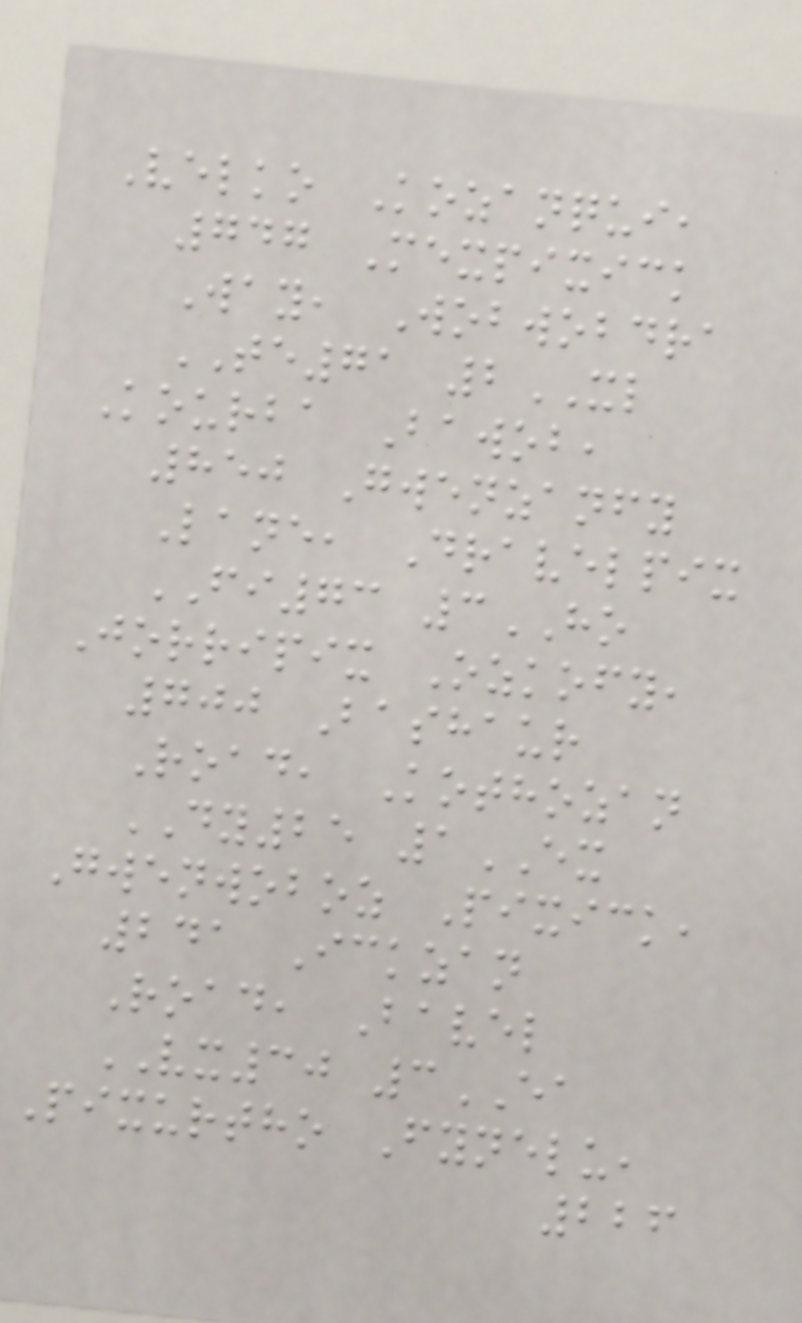Velko Kozanqui,
747 Mexpixick
Way, Wobwobdra
TE71 2XL
Kourba Bawob,
850 Gwenzanfy
Lane, Dravelpix
FI73 3HO
Jorripix Ozkofy,
700 Bashaur
Road, Kothozan
DY25 1EX
Gwenwoboz Pixick,
241 Ickzan
Road, Bavel
VX30 3EA
Pixurtho Fynelu,
226
